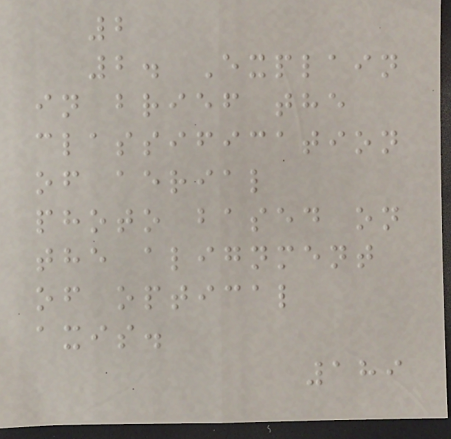2
2. Explain
in brief the
classification
of aerial
photo based on
the alignment
of optical
axis.
189
